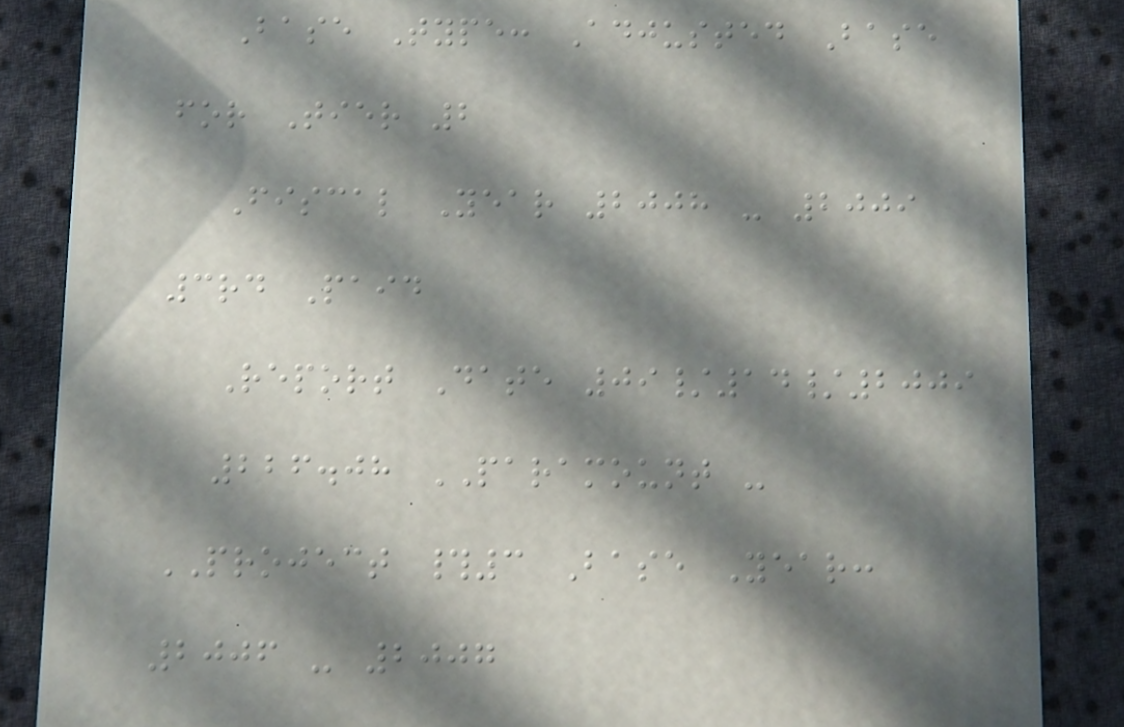Base Type: Adjusted Base
for Tier 2
Fiscal Year 2008 - 2009
3rd Paid
Report Date 09/14/2009
226.08 PARAMOUNT -
PROJECT #3 Base Year:
2006 - 2007
